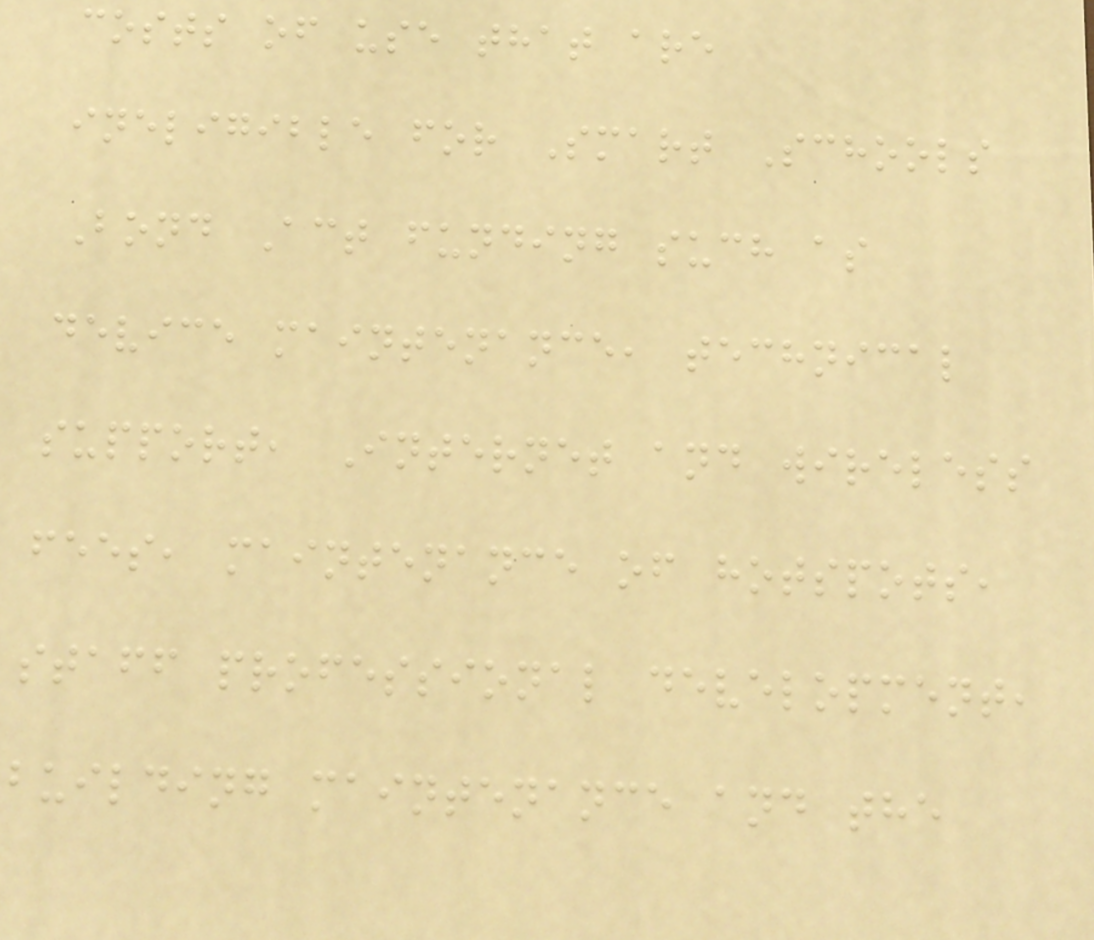costs of use that are
ineligible for Smart Schools
Bond Act funding such as
device maintenance, technical
support, Internet and wireless
fees, maintenance of hotspots,
staff professional development,
building maintenance and the
